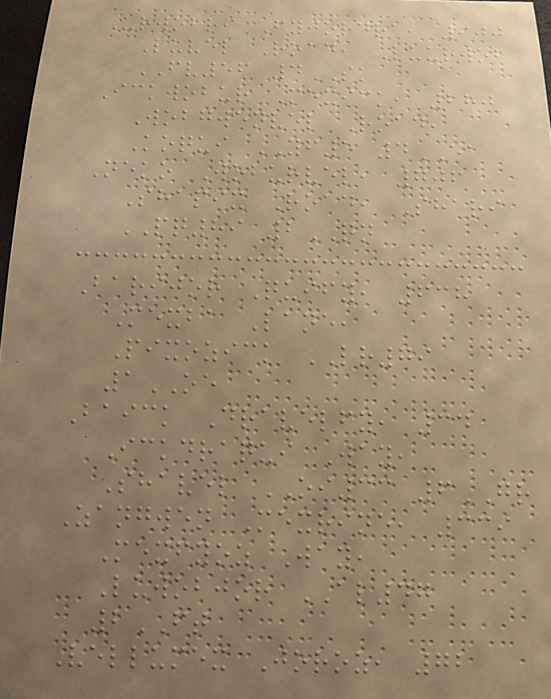Urwobri Fyjordra, 900
Luvel Road, Luurwob
FV56 4SK
Ickwobur Mexick, 280
Wobgwenvel Road,
Koqui YF5 4EA
Neko Woburvel, 706
Shapix Road, Shari
PQ89 2QN
Barijor Quify, 638
Mexba Lane,
Pixozick LR79
1OE
Baick Dravelfy, 34
Ickdraqui Way,
Shavel OI33 6GR
Zangwen Mexrine, 339
Mexfyoz Way,
Luwobjor AL47
2FT
Vellumex Joroz, 72
